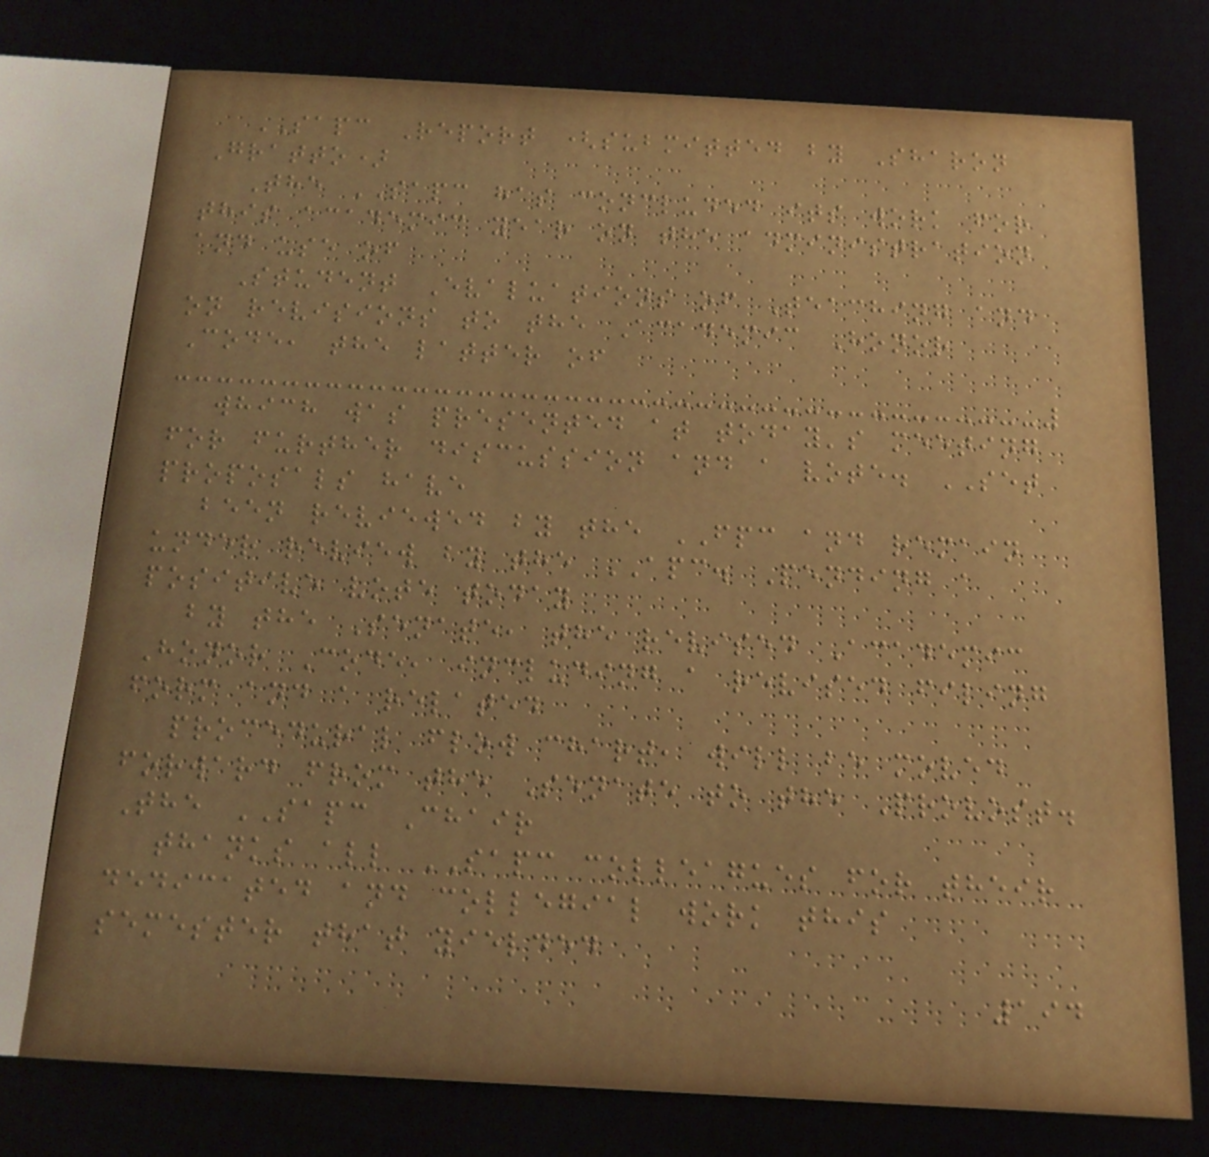SAPC Report (submitted by Sharon
Gratto)
The SAPC has concluded its work for
this academic year on the administration
and use of
Student Evaluations of Teaching and
on revisions to the Academic Honor
Code, the latter of
which was presented at today's meeting
for further discussion and a vote. SET
proposals have
been reviewed by the FPC and remain
under review by the APC. Pending a
positive vote today
by the Senate, the revised Academic
Honor Code, including a revised filing
form and a related
procedural flow chart, will be moved
forward from the Senate to the Provost.
The SAPC Chair
thanks all SAPC colleagues for their
dedicated and collegial work this
semester that yielded
194
